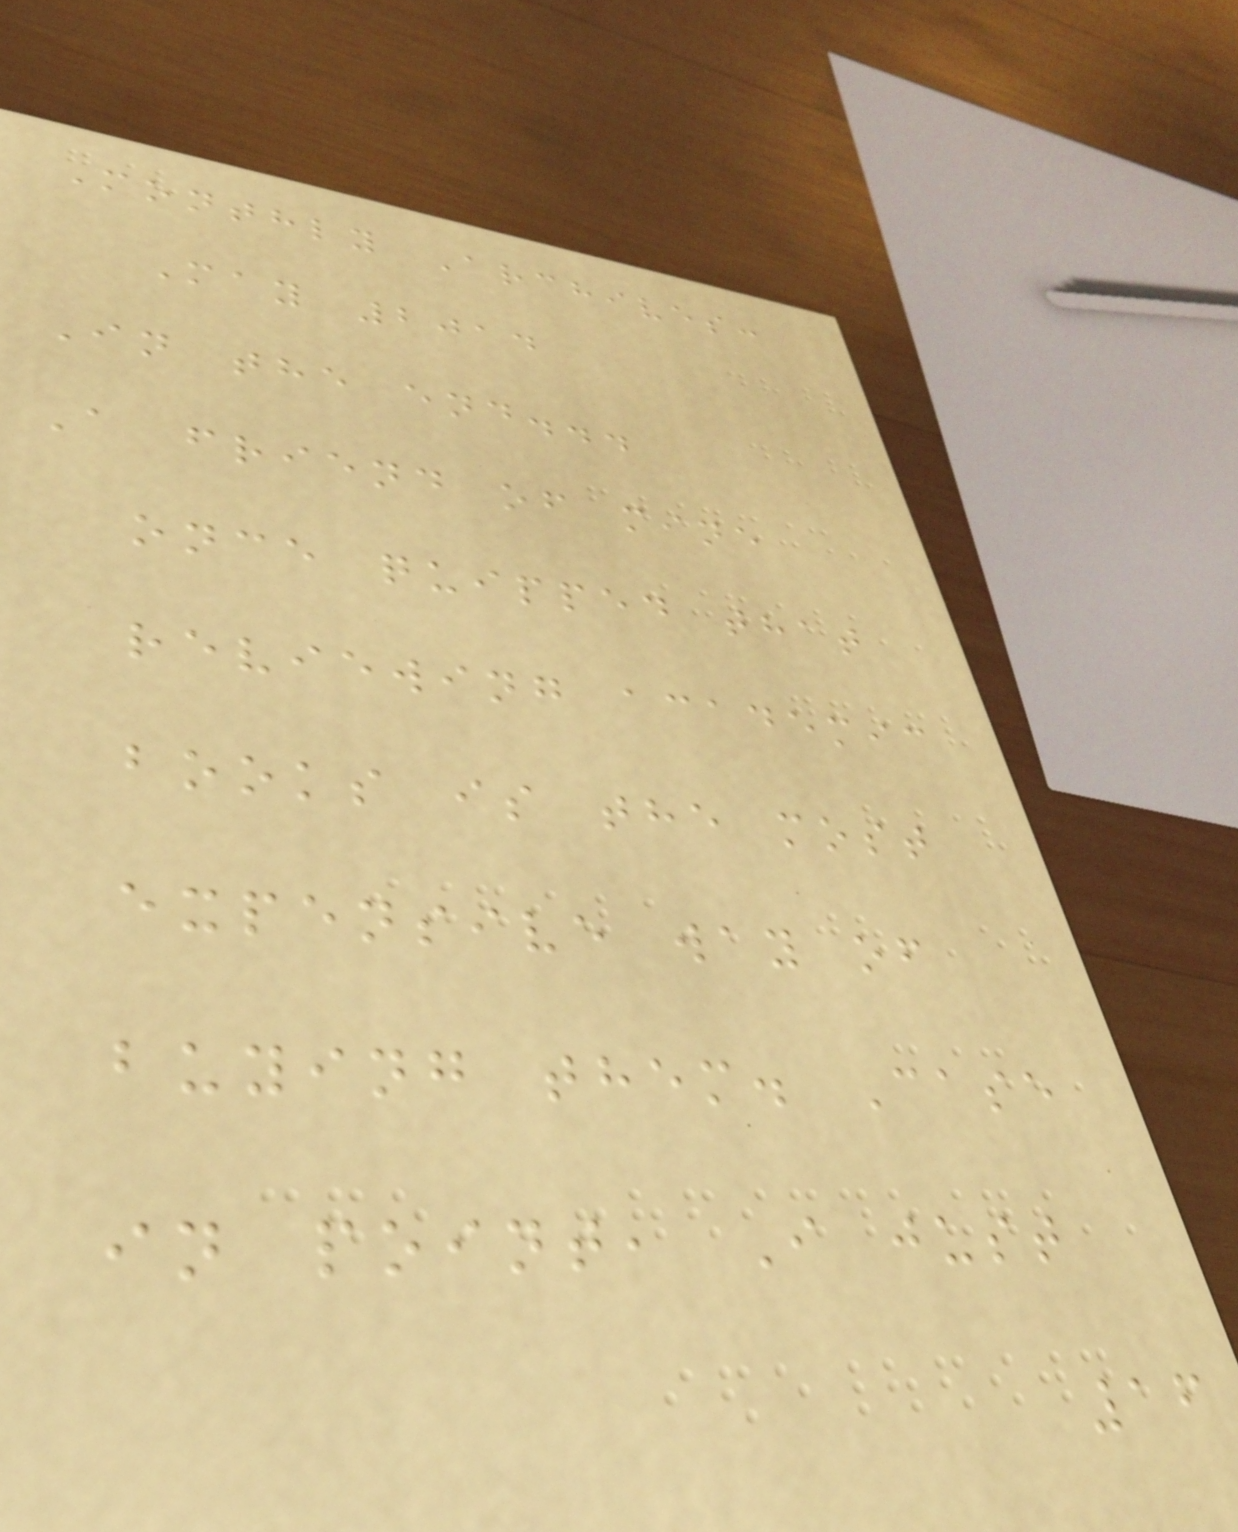Monthly Archives:
May 2014
In the end...
A friend of mine
once quipped that
reviewing academic
books is the most
expensive way of
buying them. Case
in point, I just
16
